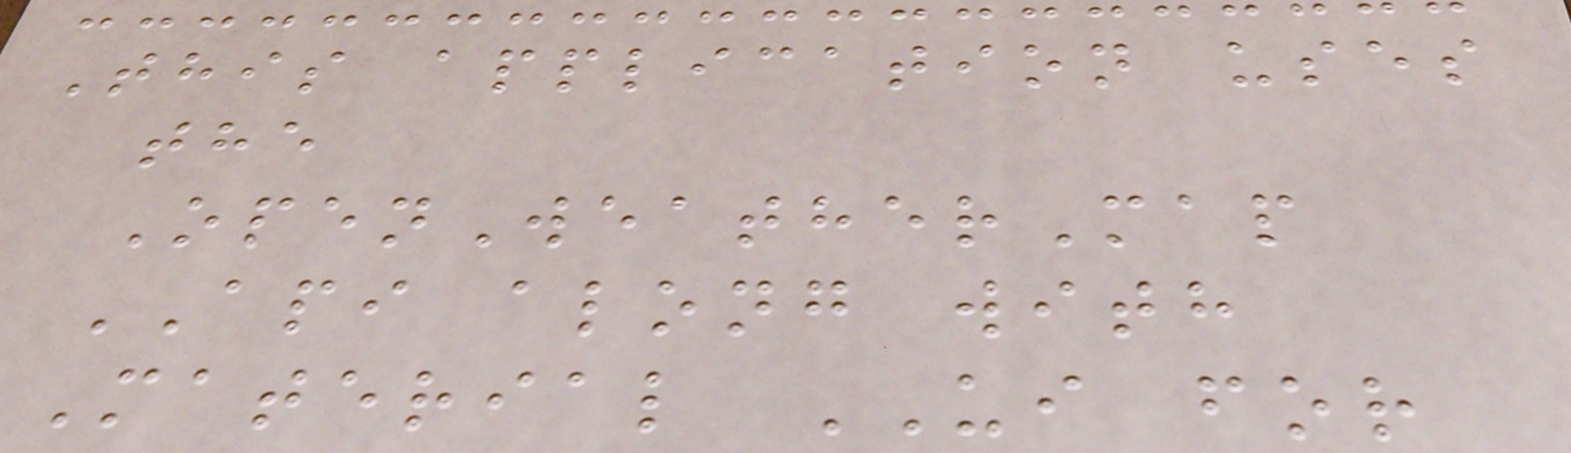This application uses
the
OpenWeatherMap
API along with
Material UI for
